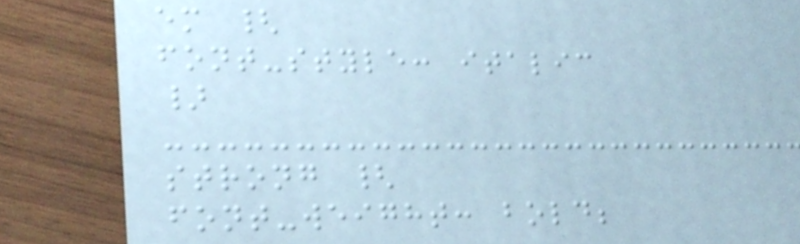em {
font-style: italic
}
strong {
font-weight: bold;
